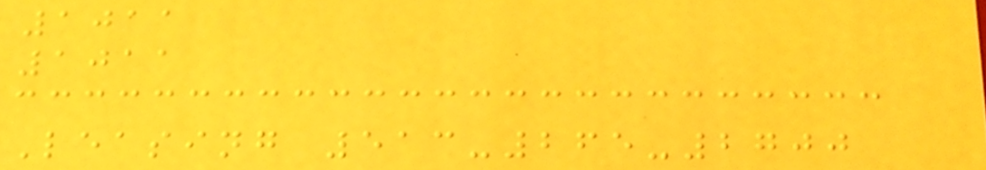1011
1011
Leasing 513-265-2700
